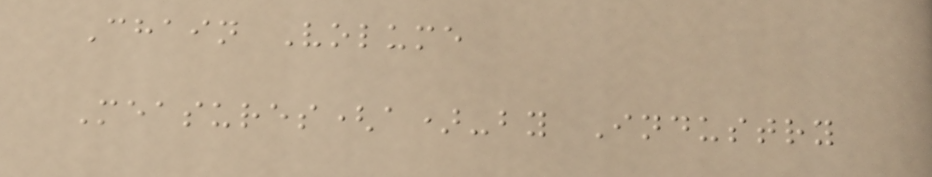Chain Volume
Measures(a)-by Industry
